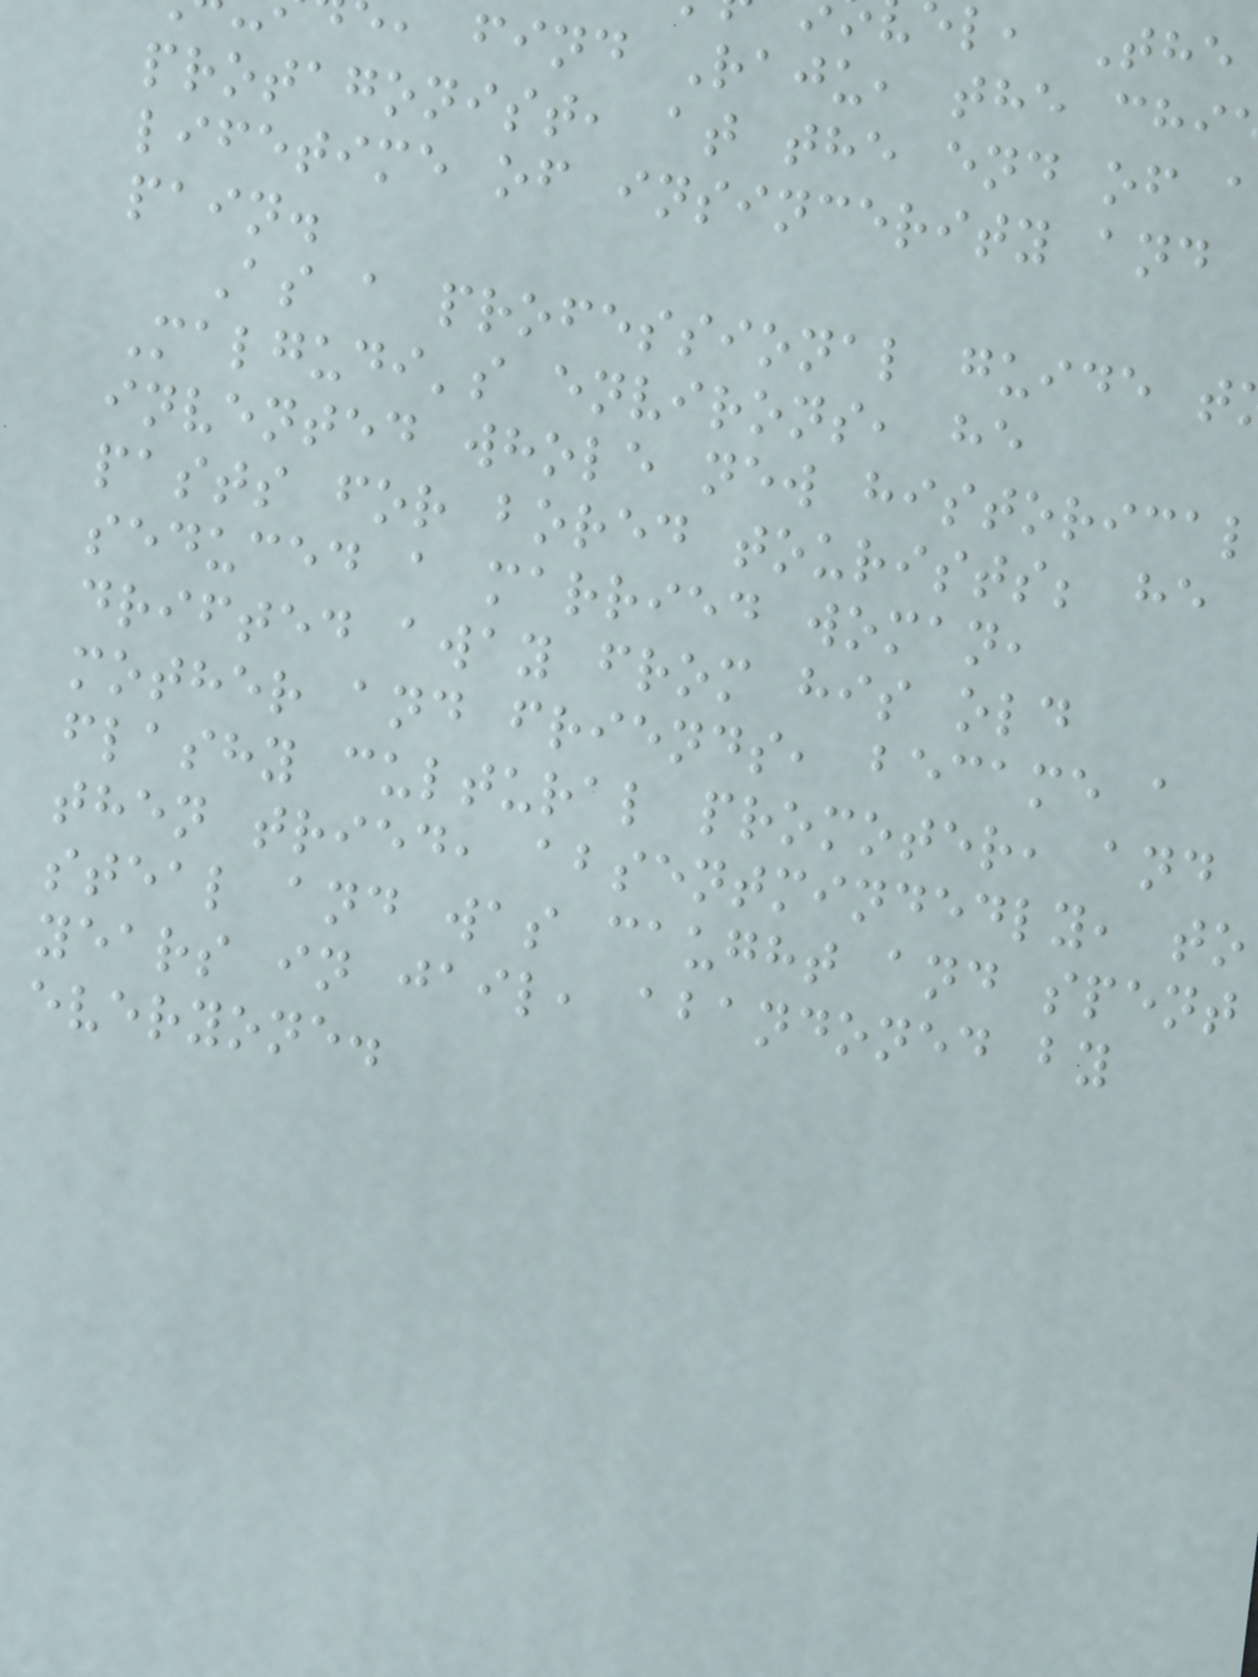l, The
, find Raju, the chi
protagonist, at the end of
lifetime of insincerity and
pain.
As a professional guide t
Malgudi's environs, he
invented whole new historical
pasts for bored tourists; he
seduced a married woman,
drifted away from his old
mother and friends, became a
flashy cultural promoter, and
then tried, absentmindedly, to
steal and was caught and spent
years in jail, abandoned by
everyone.
